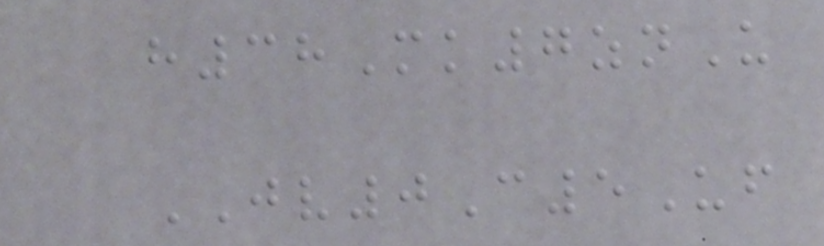h38Mk7znU
JV0C5Uf
